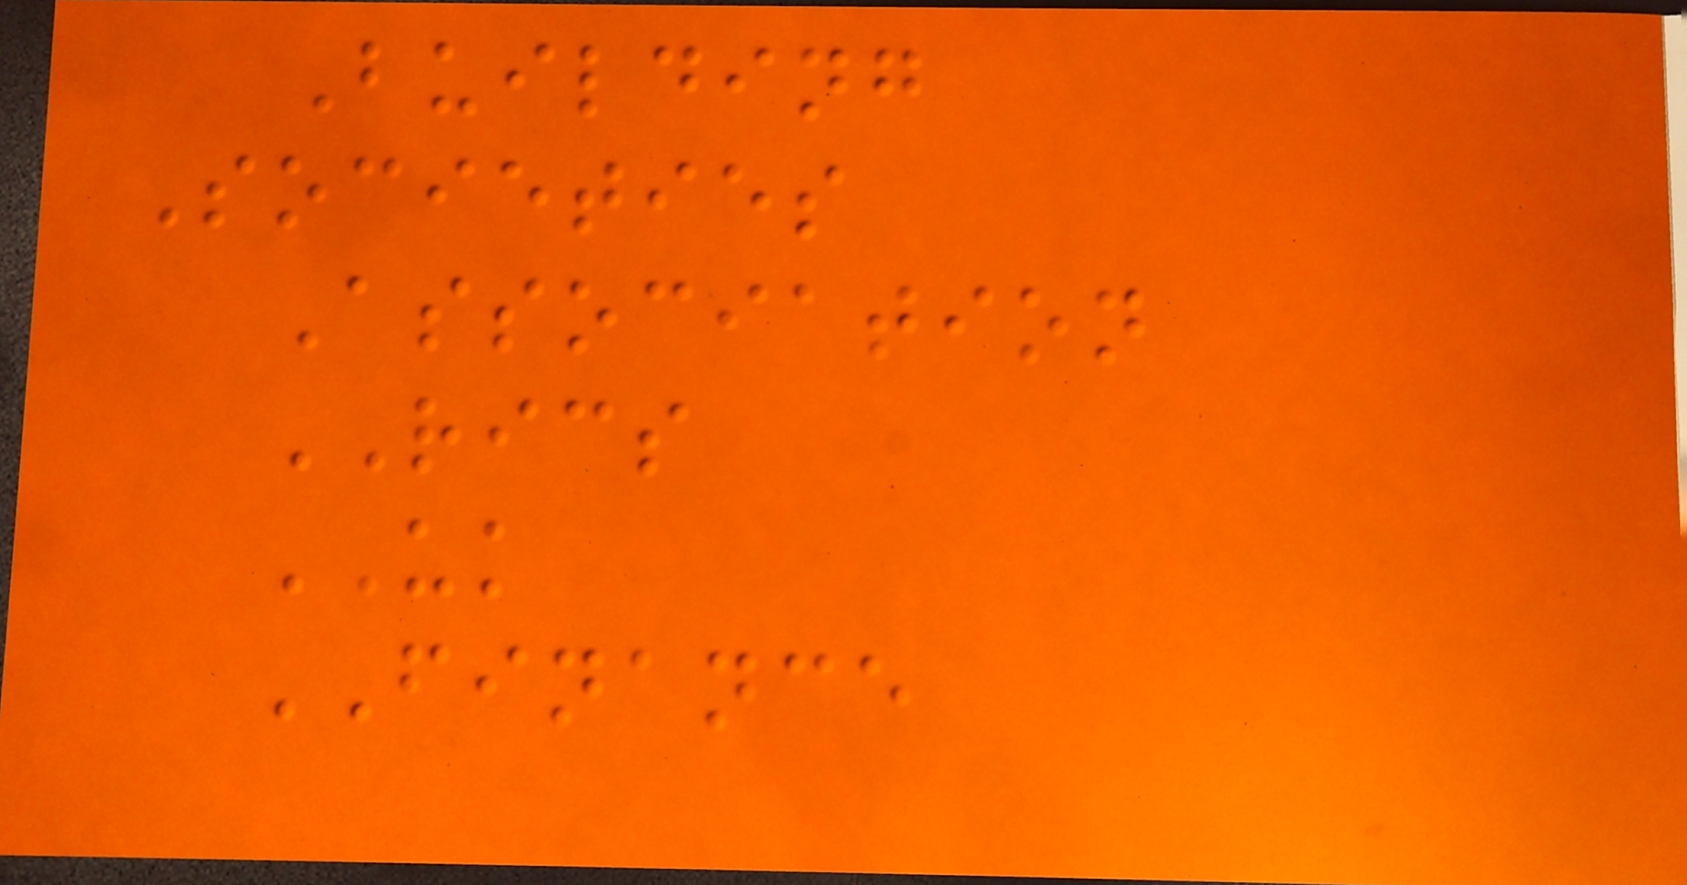Building
Societies
Association
RICS
UK
FINANCE
